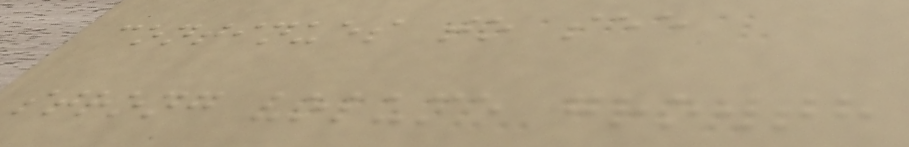continues to see
strong volume growth
